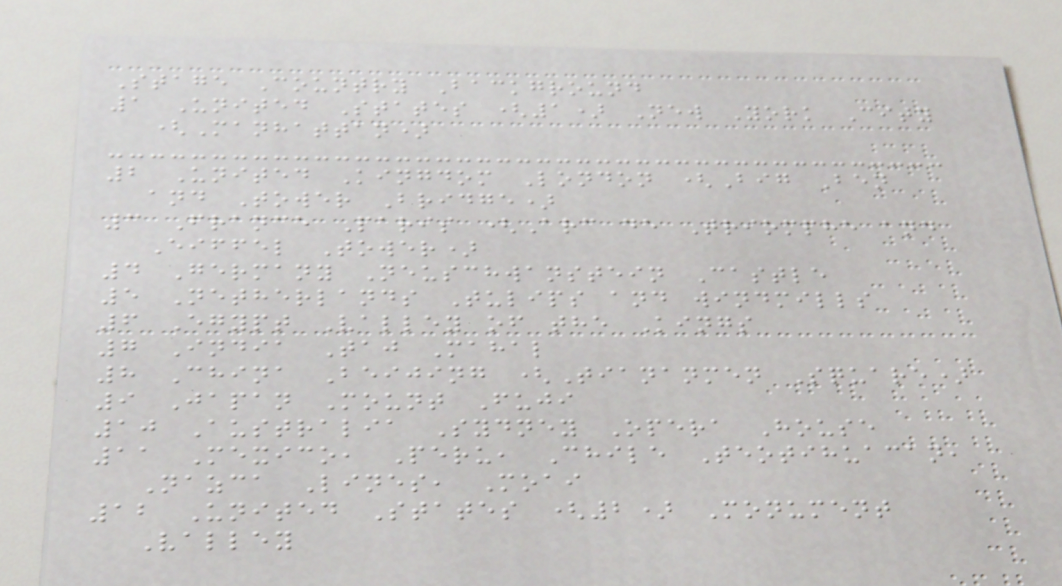Stage Country Background
1 United States (1) New York City
(Manhattan)
2 United Kingdom London (Big Ben
and Tower Bridge)
3 France Paris (Arc de Triomphe and
Eiffel Tower)
4 Germany Neuschwanstein Castle
5 Netherlands Tulips and windmills
6 Egypt Valley of the Kings
7 India Taj Mahal
8 China Beijing (Tiananmen Square)
9 Japan Mount Fuji
10 Australia Sydney Opera House
11 Mexico, Peru, Chile Teotihuacan,
Nazca Lines, Moai
12 United States (2) Monument
Valley
